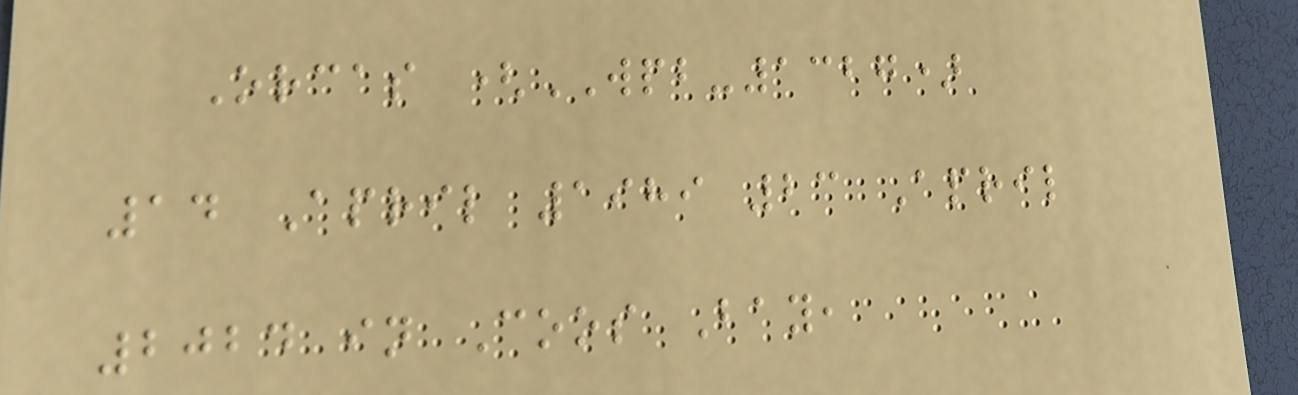Orcas (WPB-1327)
14 April 1989 23 April
2024 in Coos Bay,
